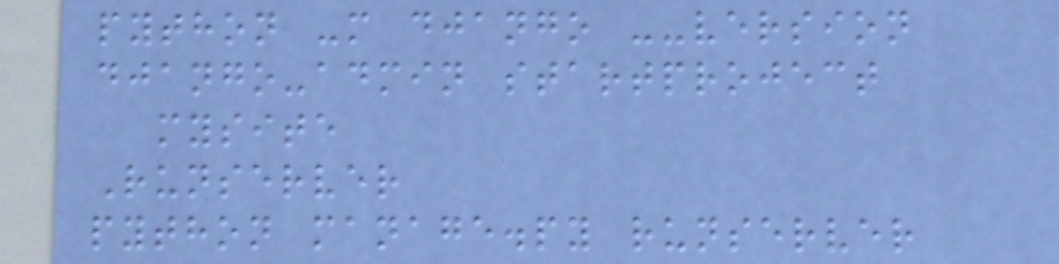python -m django --version
django-admin startproject
mysite
Runserver
python manage.py runserver
